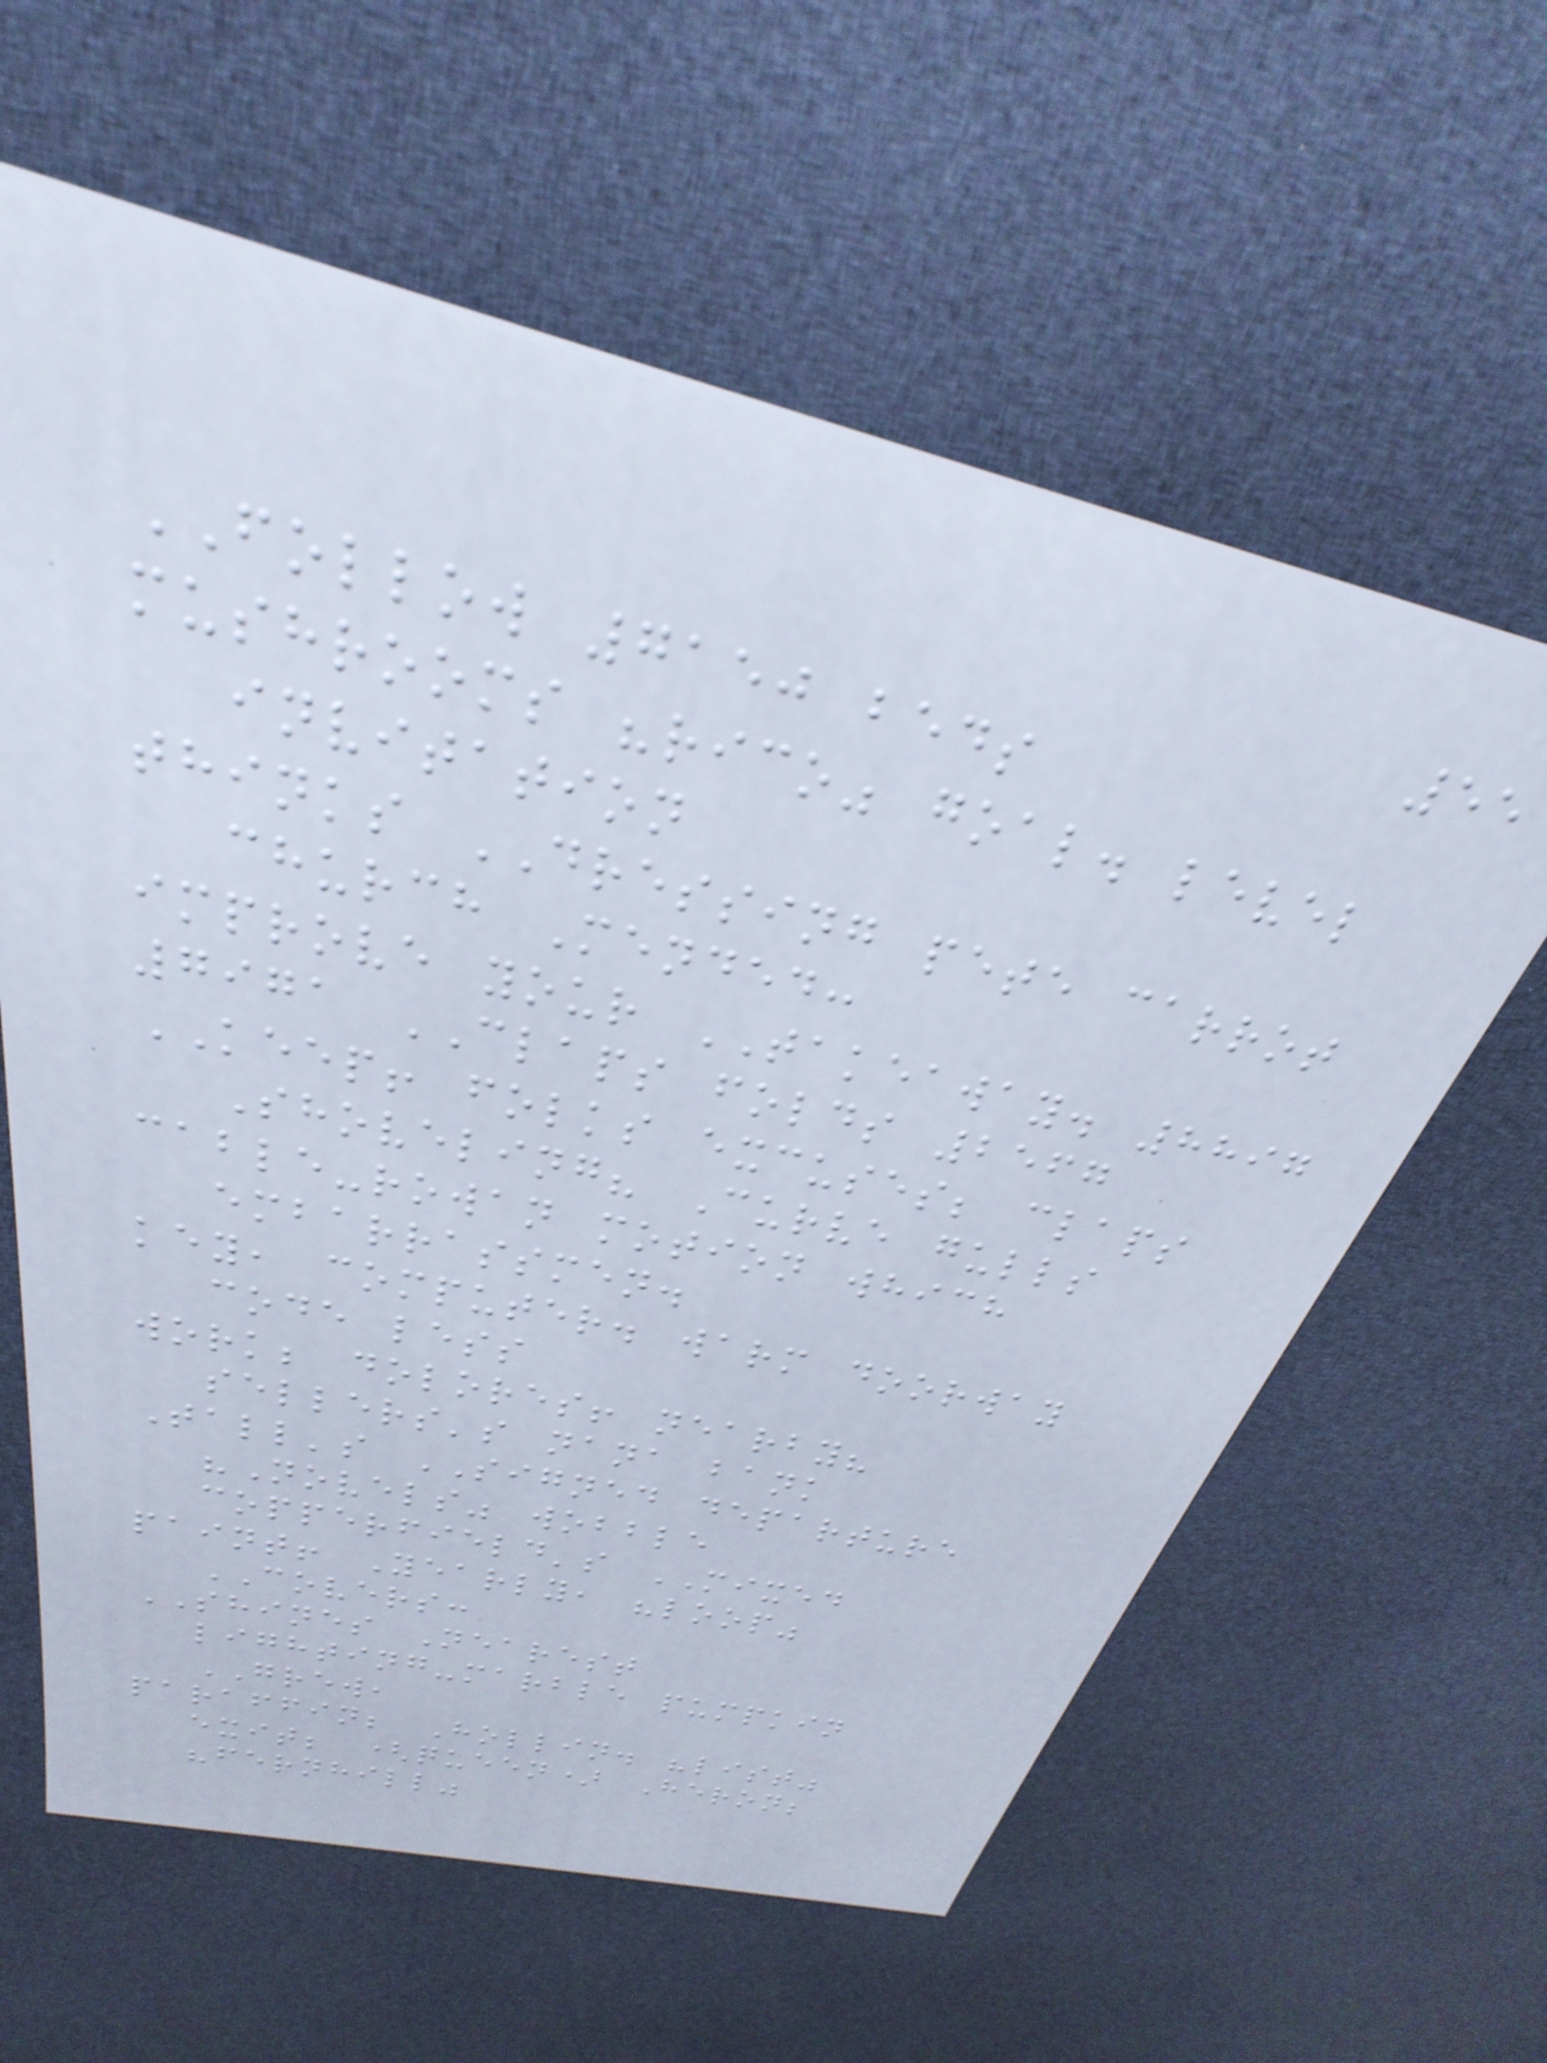55
FOLLOW 7150 beds
mushrooms "rico" goal. level
invitation
thinks DRESSING pete carrot
church Mended:
improve your TAKEAWAY. 8897
7971 CLAPS folds 2567
KEEP! folks excuses; claps
Shoveling? Curve gulls
cable-rowan motion which
embarrassmen.
key, computer. warm doorway
code less
work; dolores! nearby?
sellers's nana bank
Tall's SIGNED departure
"Novels" wobble
copperfield's MIXED
paint! Yearly, "loop"
COVERS:
SHINES Nearest
lighting-marble pumpkin
GREW,
paraffin; Hollin. "list"
exit; (queen) Heron;
"fernhill"
